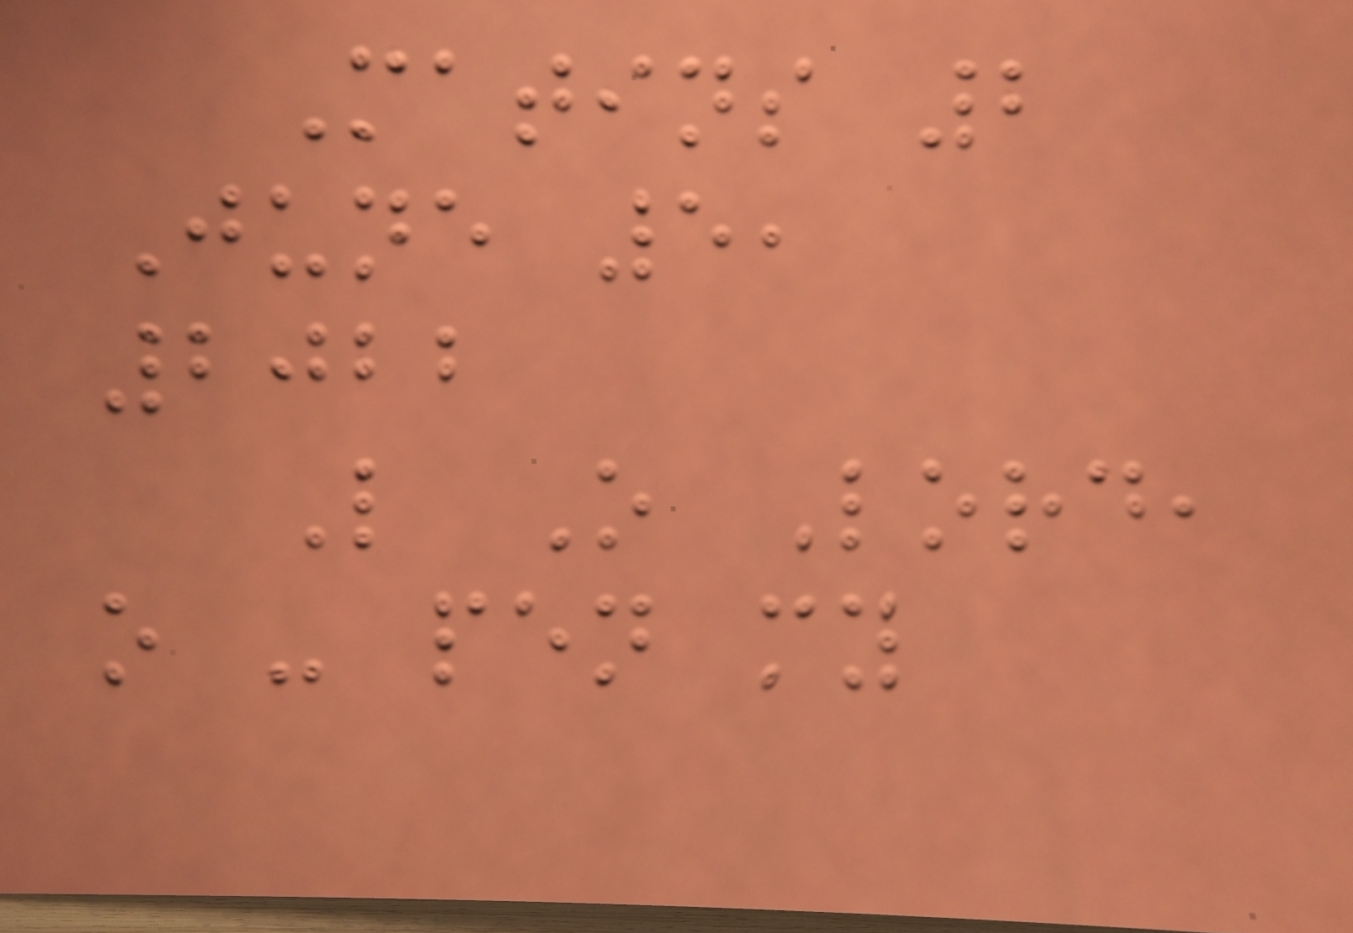Matins 2
June 5,
2022
L O Lord,
o - pen my
